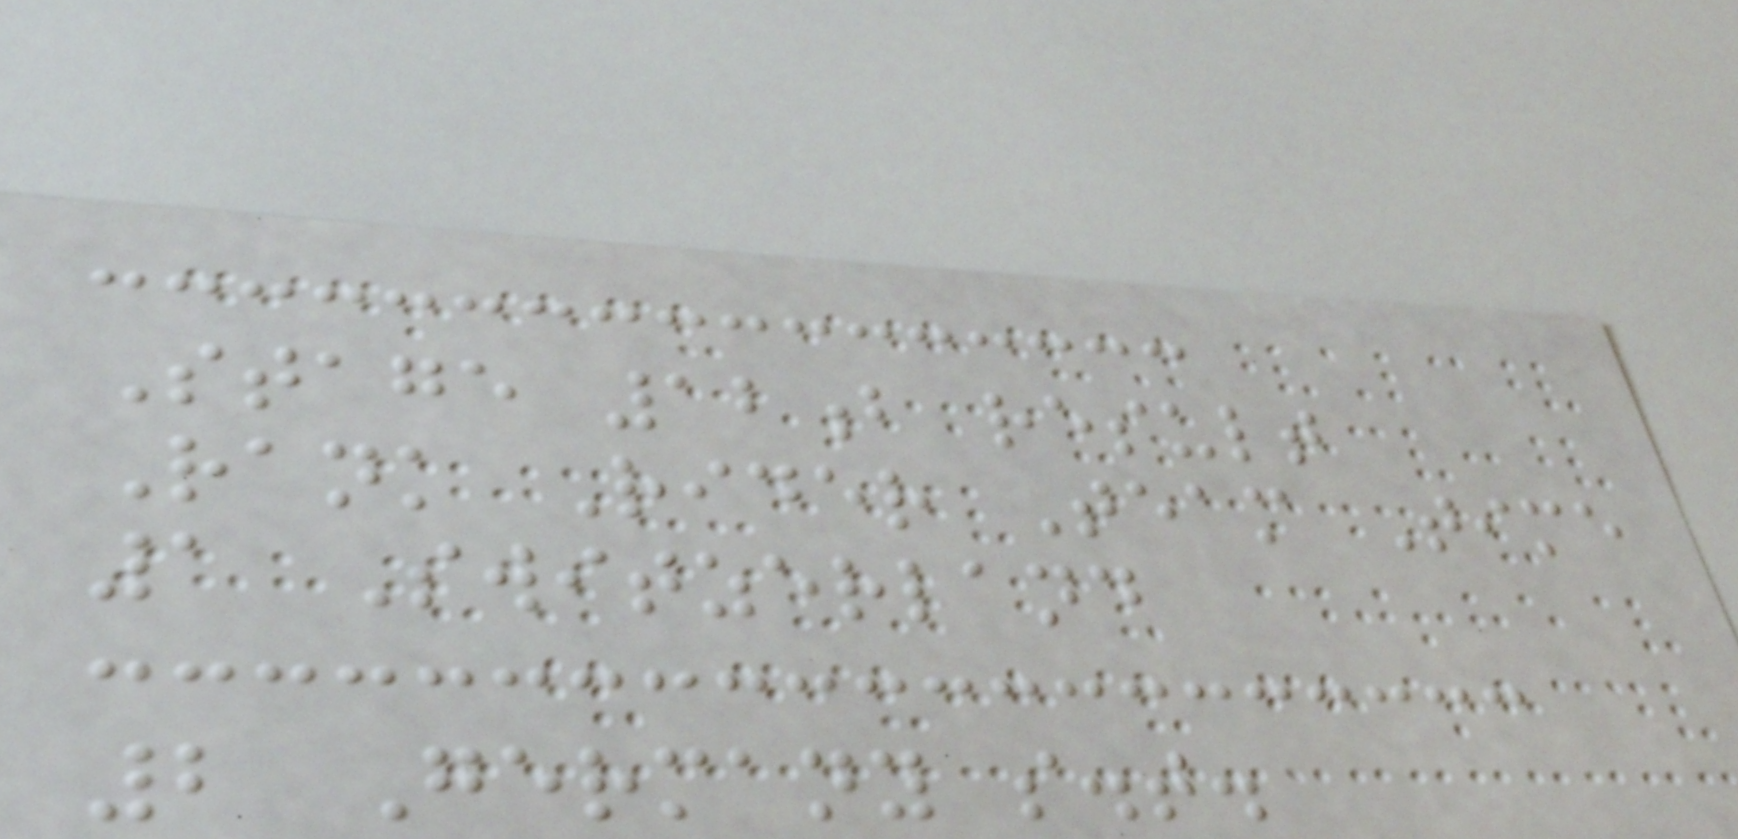Stage 12b result
Rank Rider Team Time
1 Switzerland
2 Germany s.t.
